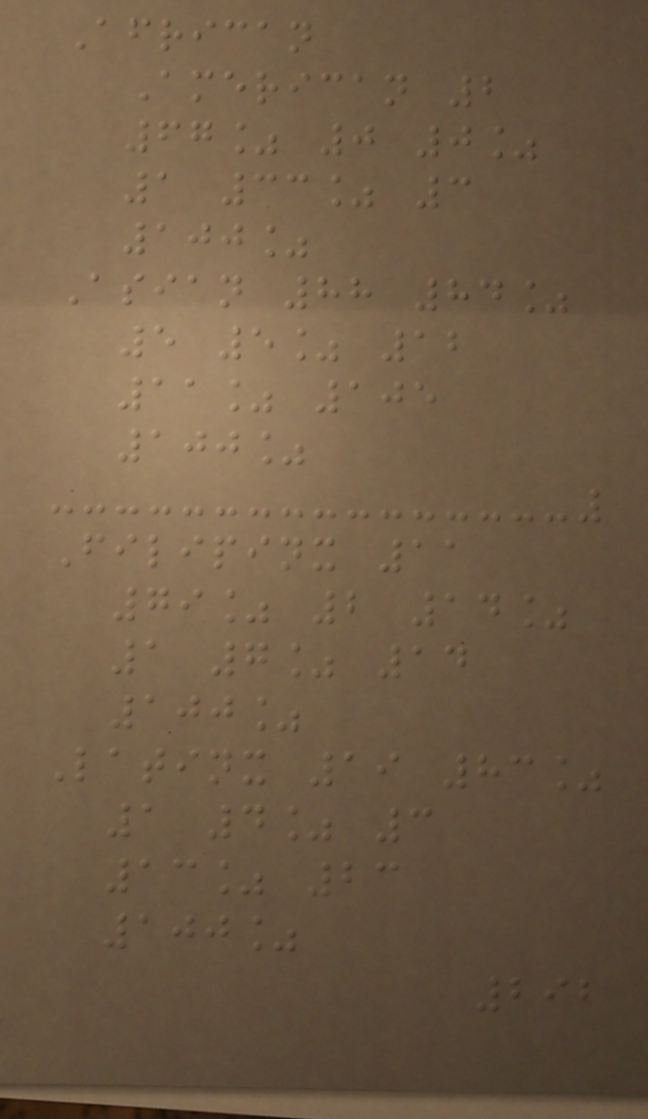African
American 2
67% 0 0%
1 33% 3
100%
Asian 88 84%
5 5% 12
11% 105
100%
Filipinx 11
79% 2 14%
1 7% 14
100%
Latinx 19 83%
1 4% 3
13% 23
100%
292
